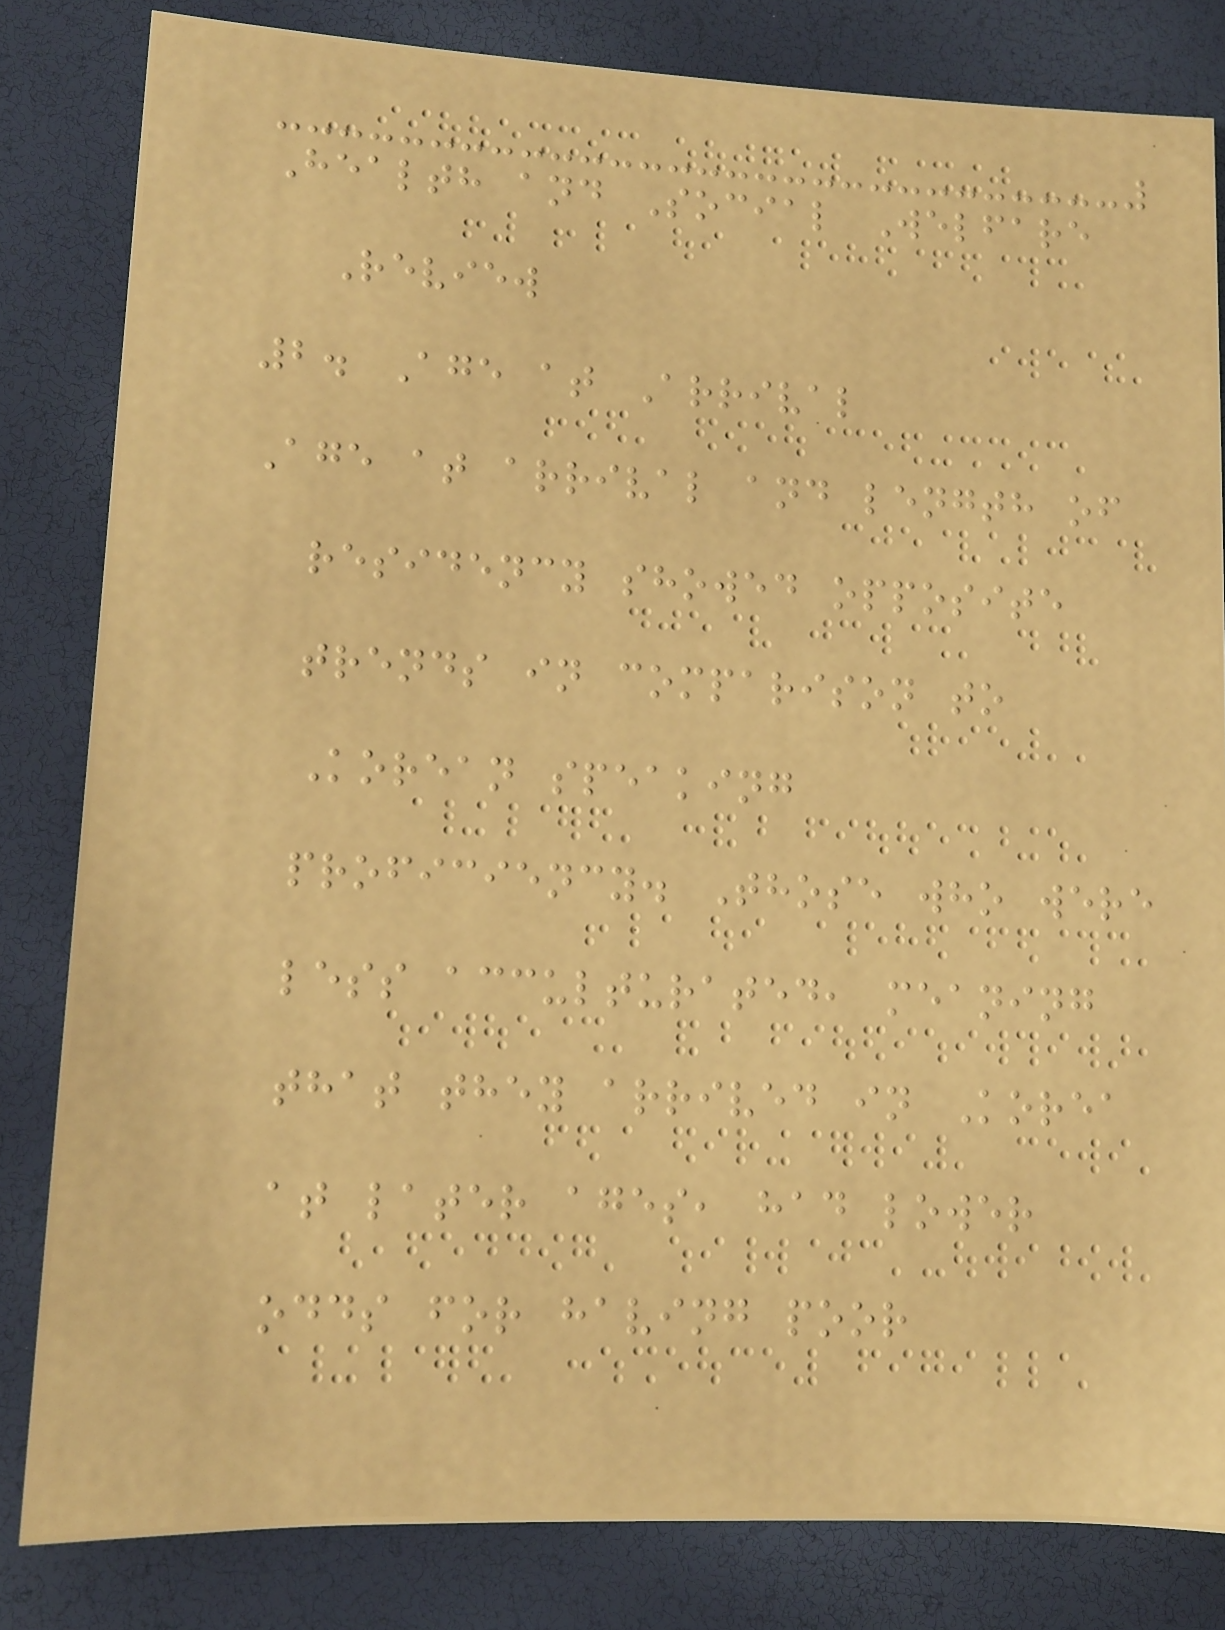Health and Social Welfare
Review
2. Age at Arrival
Age at arrival and length of
residency showed opposite
trends in comparison to
Korean speaking
proficiency. Those who were
less acculturated, meaning
that they arrived in Korea
at later ages, had lower
odds for having poor
